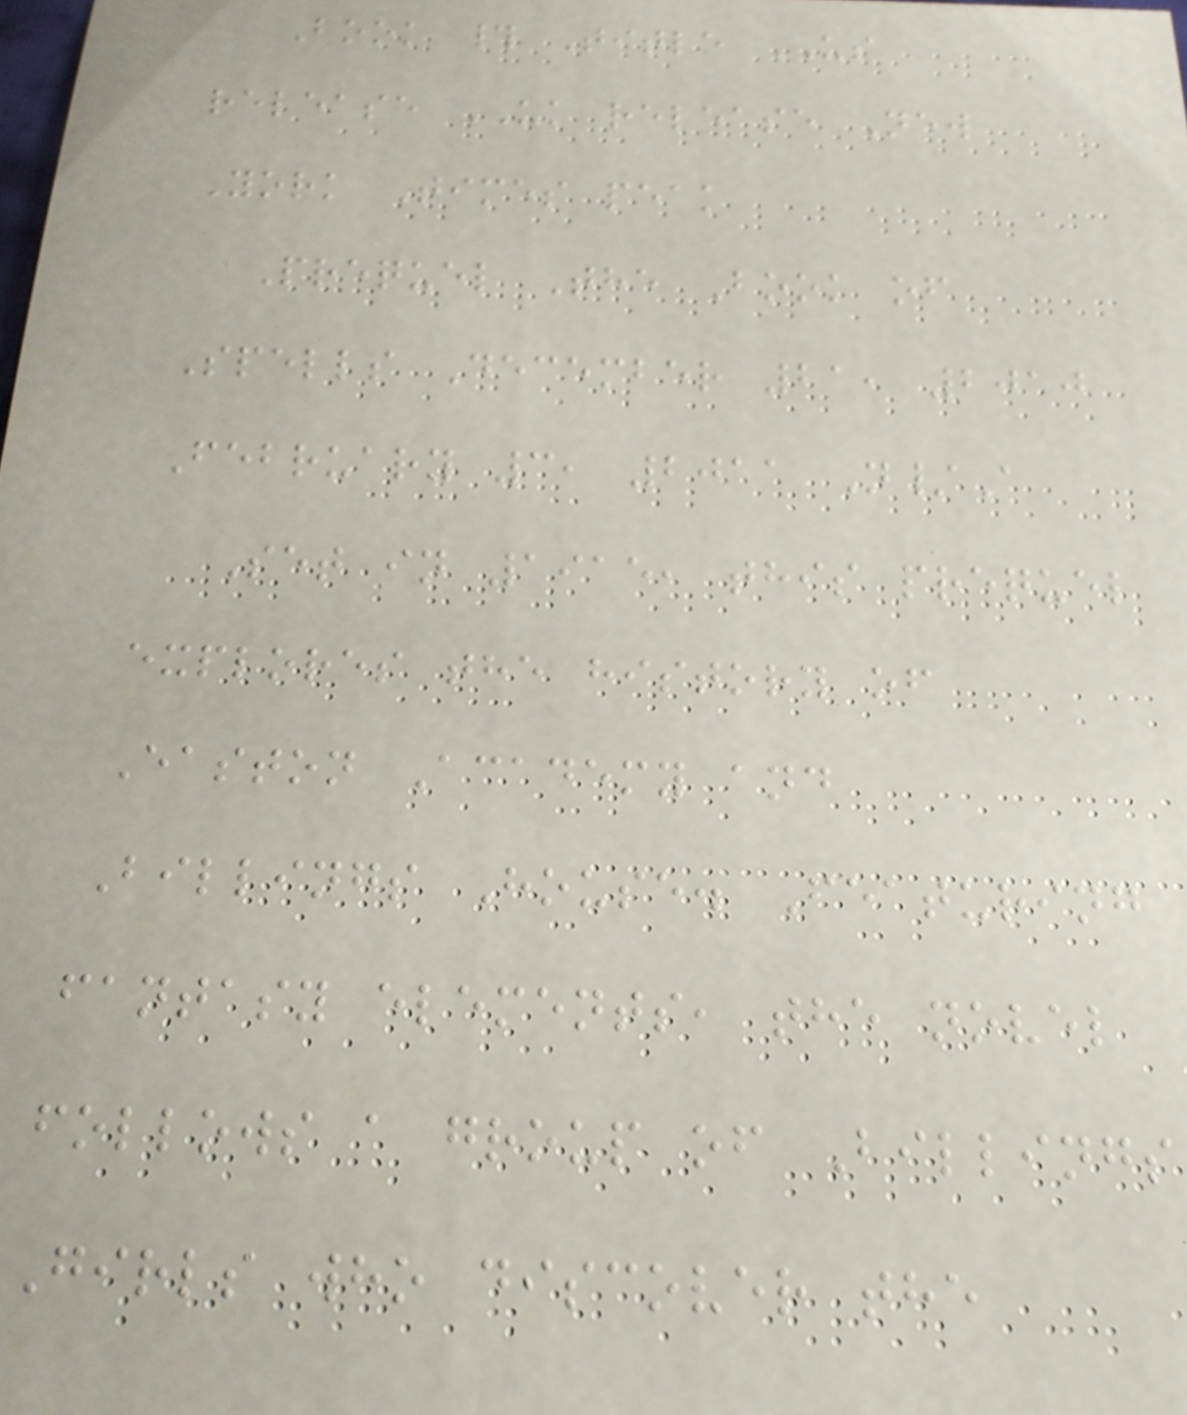Book # Title US
release UK release New
York Times peak
Prequel The Book of
Spells December 21, 2010
February 3, 2011 N/A
Set in 1915, this prequel
explores the history of
Easton Academy and
Billings House. Featuring
fantasy elements, the novel
follows a group of Billings
Girls who discover the
